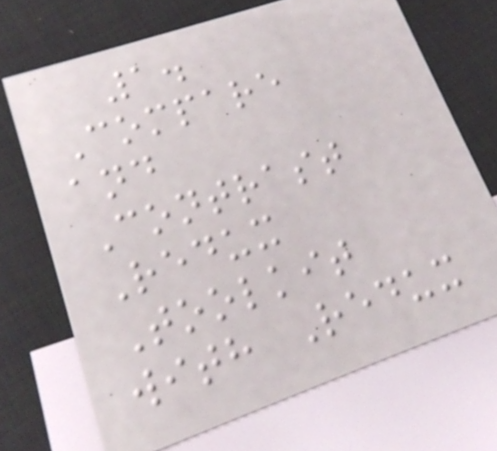1.
Compare
and
Contrast
Redux
Toolkit
with Redux
